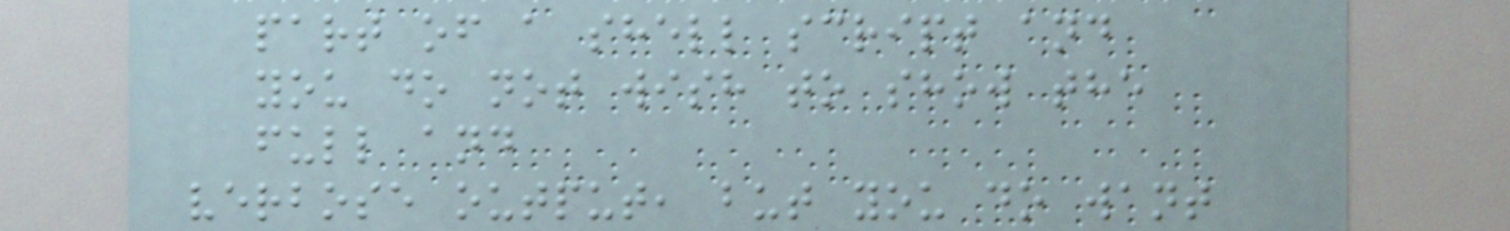part of a shell script and
you do not wish to show the
full and
verbose output, but you do want
